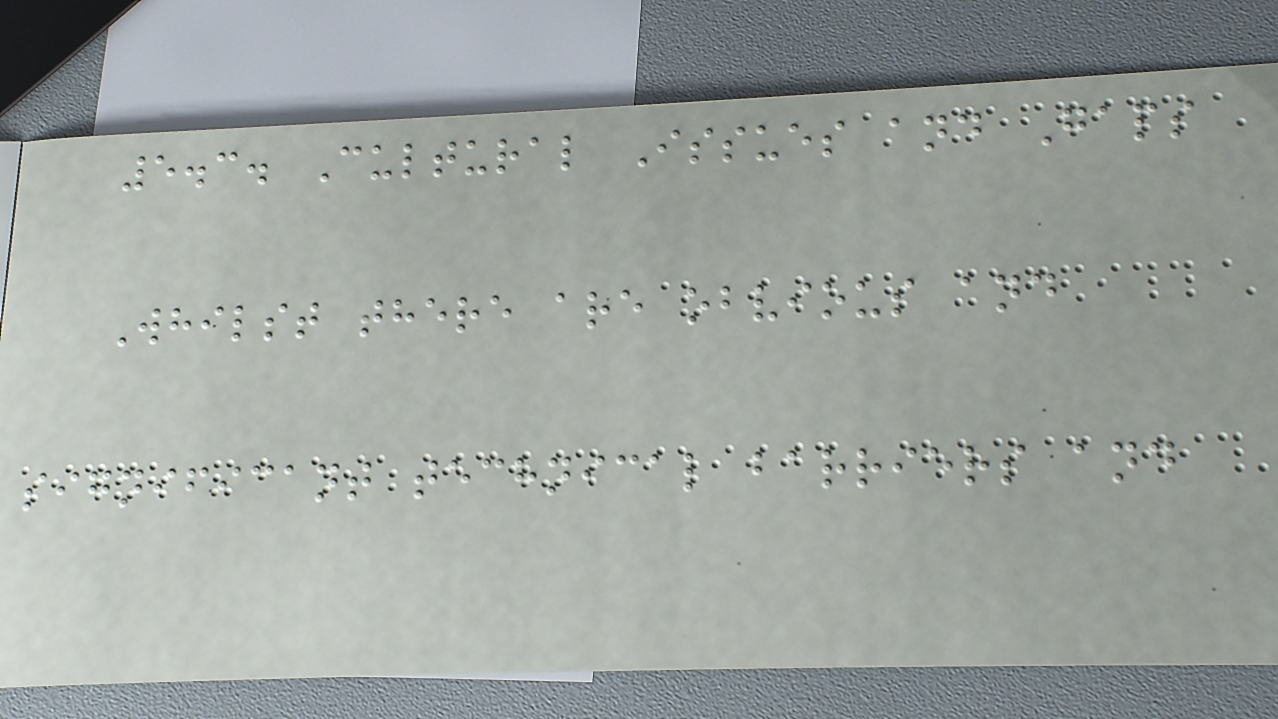5.3. Cultural Issues and Gaps
Whilst there are obvious and
significant technical barriers and
